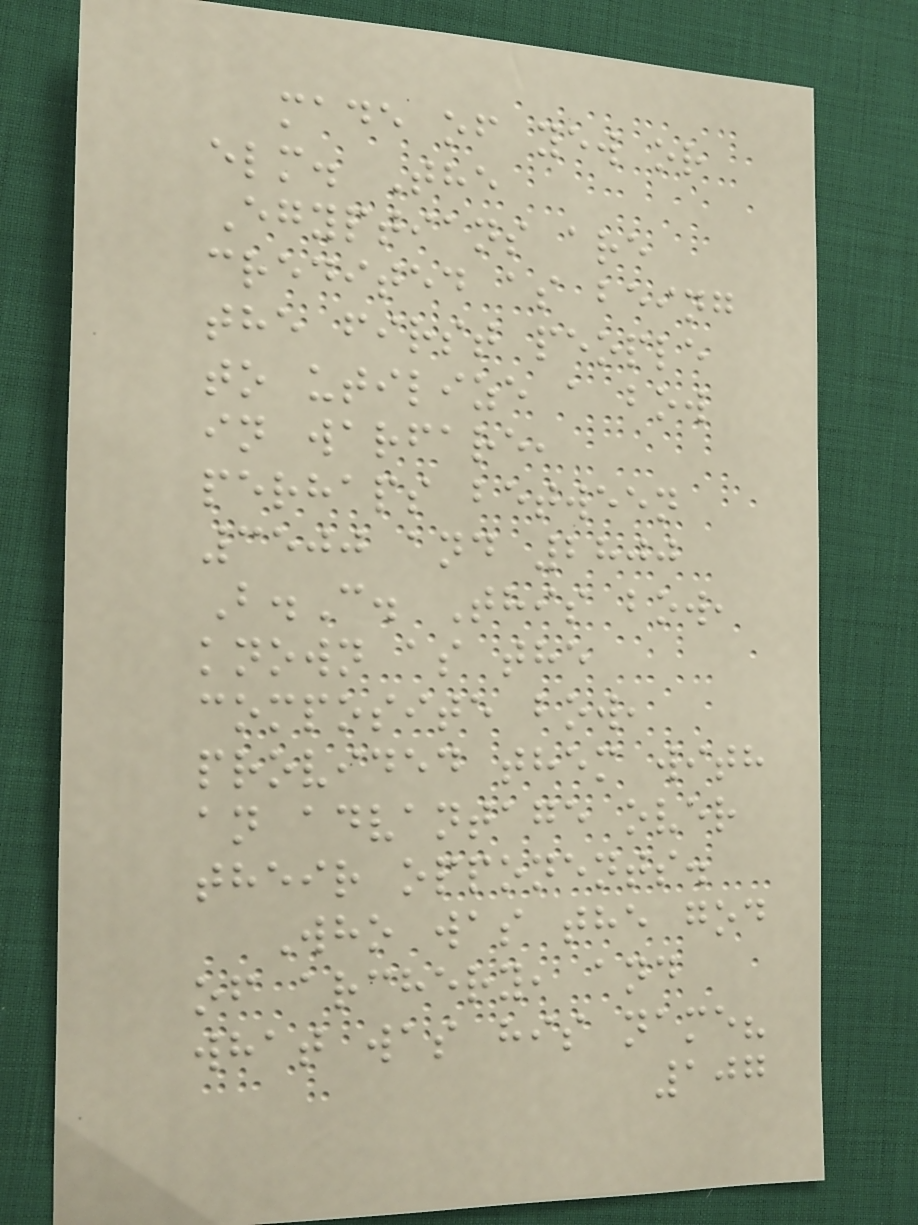made of yew or
elm. The
Egyptians are
credited as being
the first people
to utilize a bow
in warfare,
perhaps between
3500 and 2800
B.C. This bow,
known as the
composite bow,
provided them with
an advantage over
their opponents.
Who was the god
of archery, and
what was his name?
107
